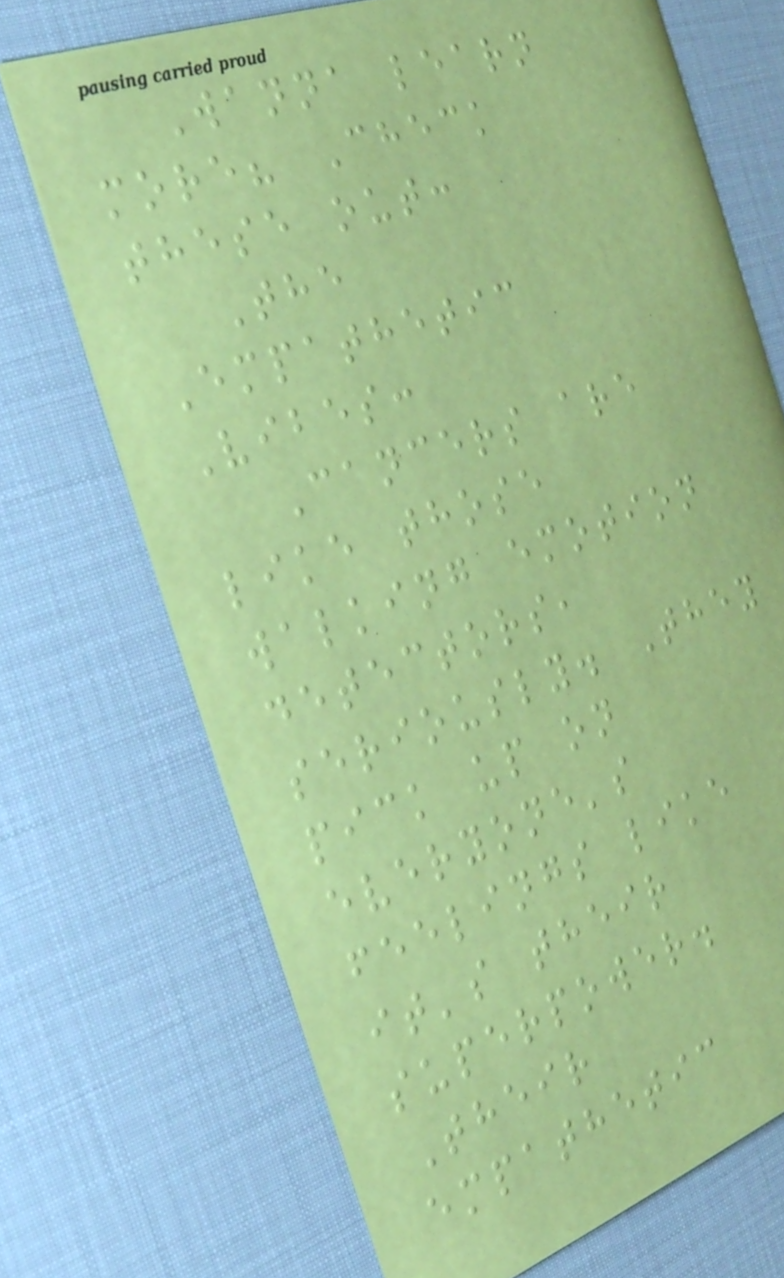Wanna learn
more? Check
these out:
The
Empathetic
Vibes:
Cancers are
like those
walking emotion
detectors,
seriously. They
pick up on
everyone's
feelings like
it's their
superpower.
Their
empathetic
